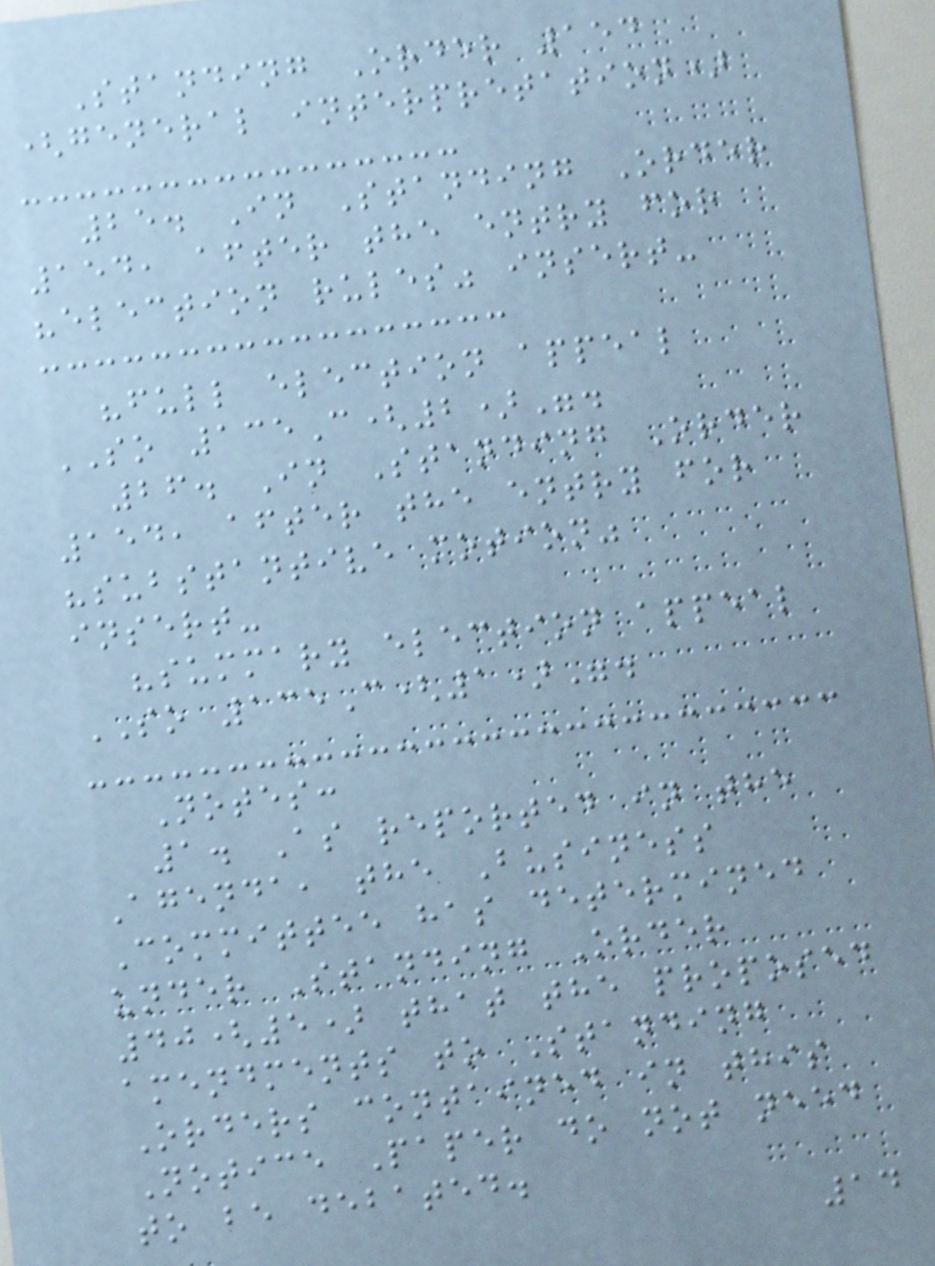Standing Order 154
(general interpretation)
25. In Standing Order
154, after the entry for
"election rules" insert-
"full election appeal
SO 135C(2)".
26. In Standing Order
154, after the entry for
"substantive motion"
insert-
"summary election appeal
SO 135C(1)".
Notes:
1. As reported in the
Agenda, the Business
Committee has determined
under Standing Order
40(5) that the proposed
amendments to Standing
Orders contained in this
Notice Paper do not need
to be debated.
14
